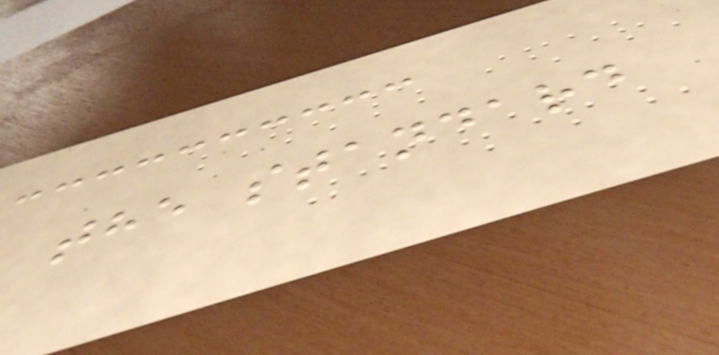the standard
